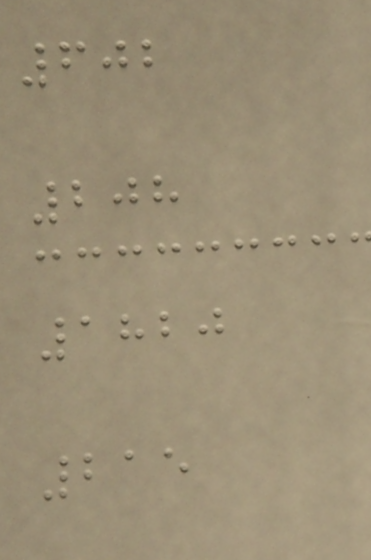602
208
1820
215
